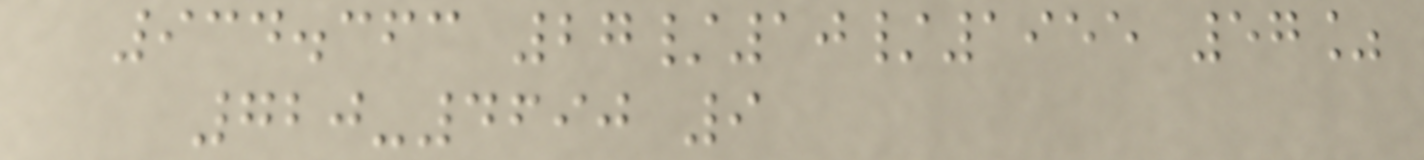934.363 27/10/1955 57%
720-4690 9
